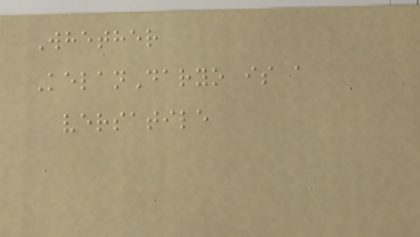Whether
KelanDaryo is a
versatile
